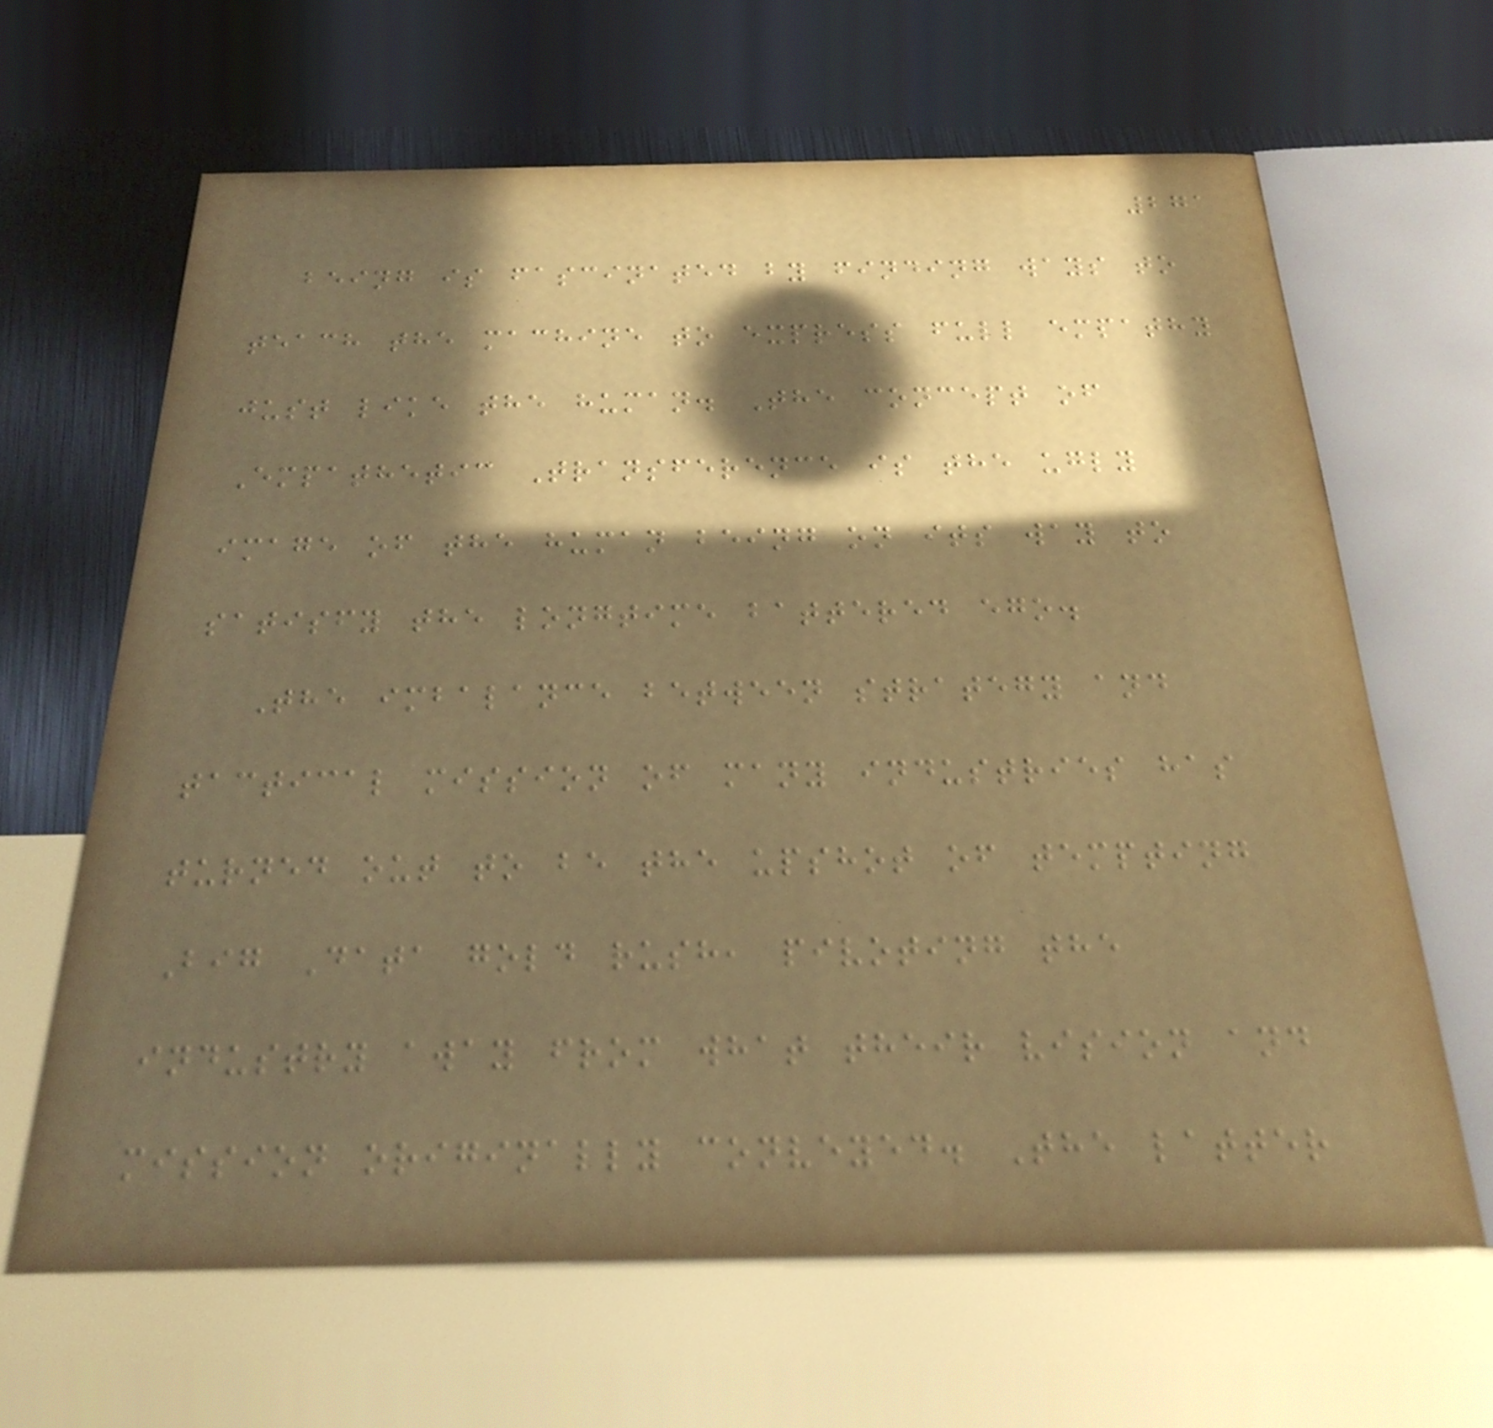271
being is fascinated by finding ways to
teach the machine to express full empathy
just like the human. The concept of
Empathetic Transference is the ugly
image of the human being on its way to
satisfy the longtime battered ego.
The imbalance between strategy and
tactical mission of many industries has
turned out to be the upshot of tempting
Big Data gold rush, pivoting the
industry away from what their vision and
mission originally conveyed. The latter
